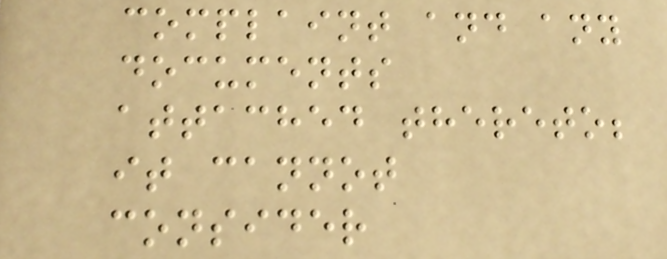complaint and any
documents
attached thereto;
it cannot
consider
